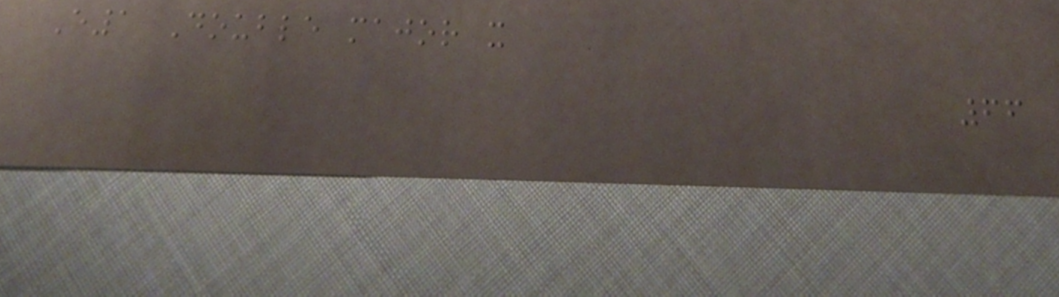E1 Double major x
66
